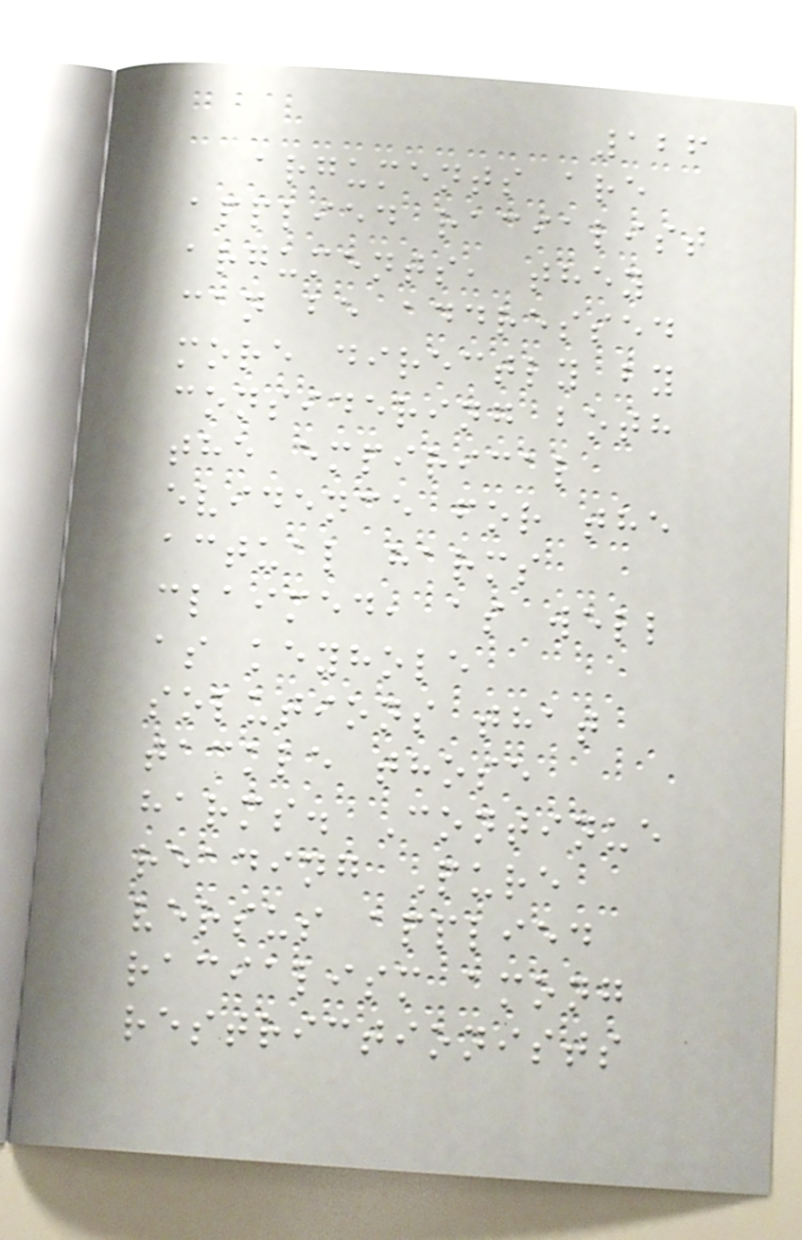126
arguments are
applied racialist
arguments, they
can be addressed
more directly by
considering both
the empirical
evidence for the
actual harms
claimed, as well
as keyhole
solutions that
tackle those
harms. Continue
reading Pure
versus applied
racialism among
restrictionists
